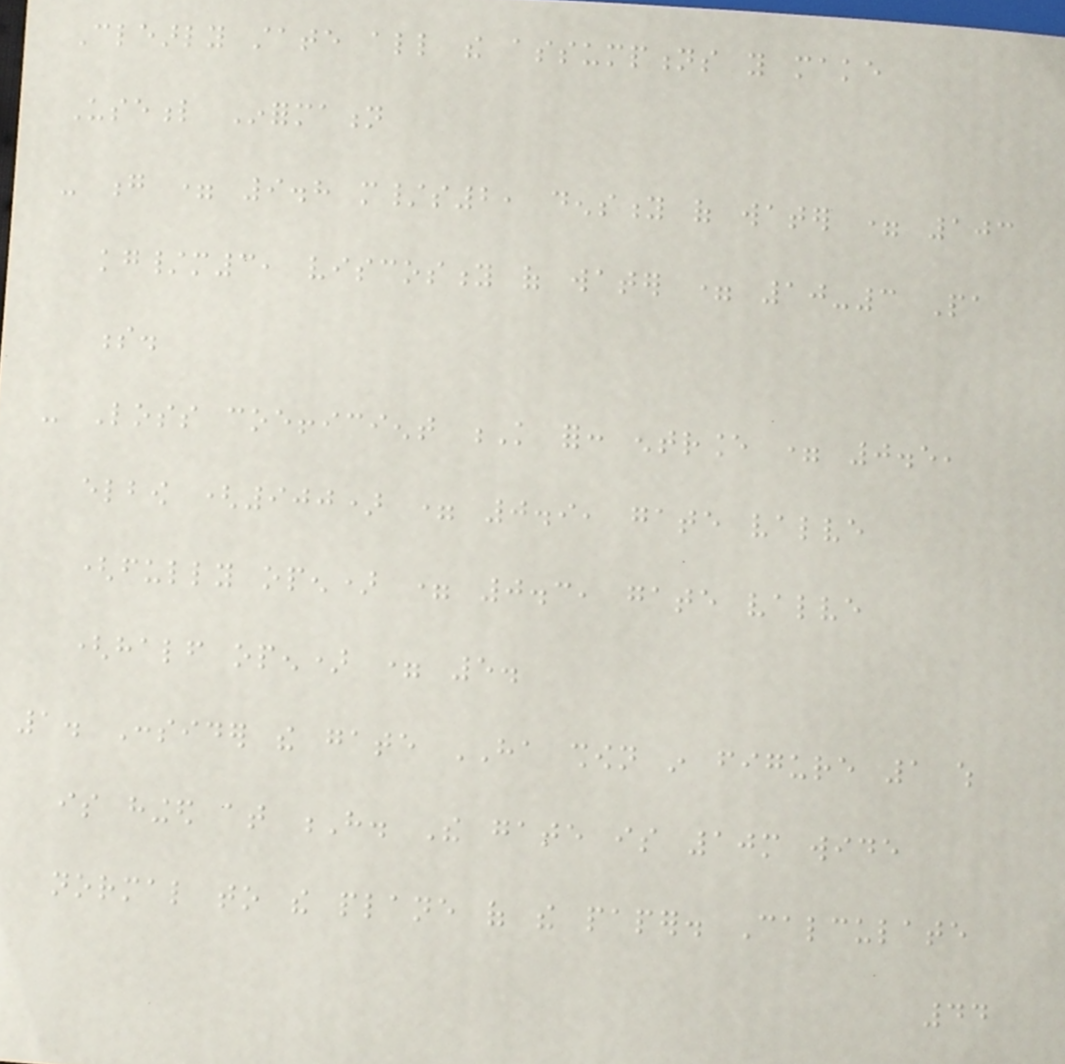Clearly state all the assumptions you make
Useful Information
- g = 9.8 m/s2, density of water = 103
kg/m3, viscosity of water = 10-3 Pa
s.
- Loss coefficient K for: entrance = 0.5,
elbow (900) = 0.9, gate valve
(fully open) = 0.3, gate valve
(half open) = 5.
1. Consider the gate HA shown in figure 1 which
is hinged at H. The gate is 10m wide
normal to the plane of the paper. Calculate
44
